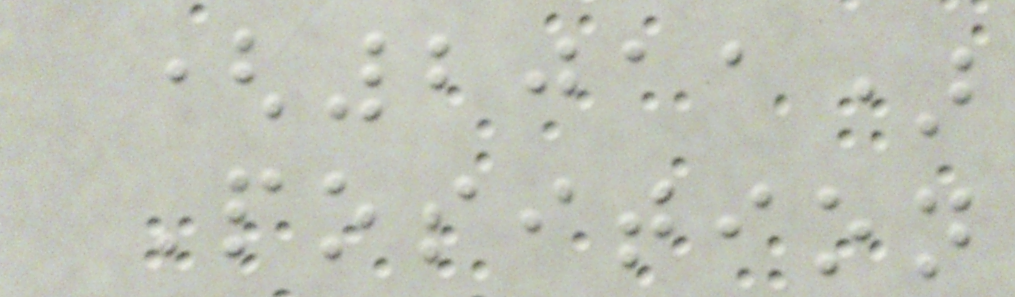(2011)
Position
